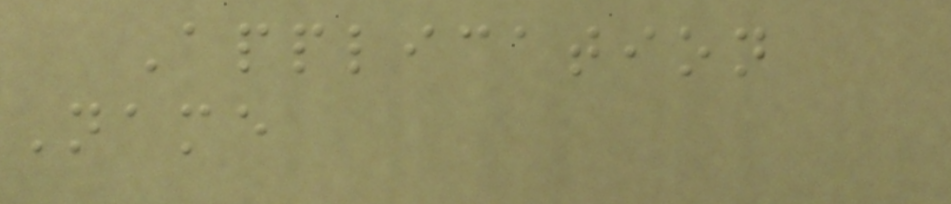Application
Name
